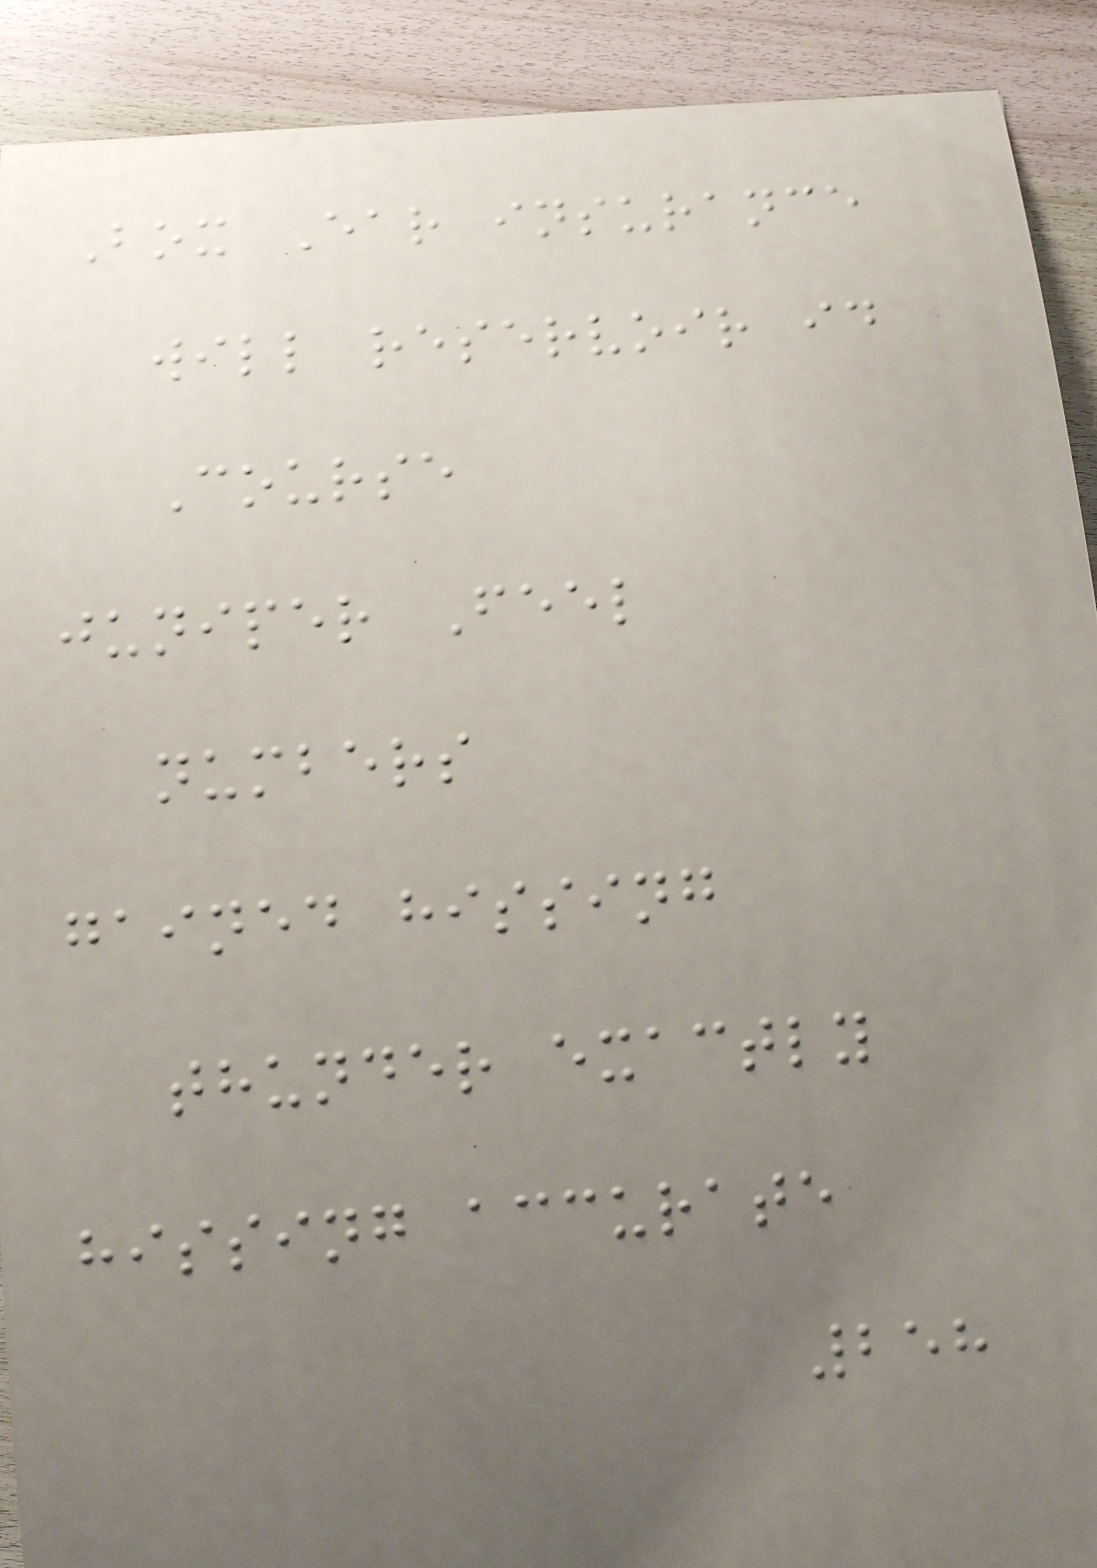Box Ear insurance
will reservoir id
Course
juniper Feel
numbers
gained hissing
thunder exactly
hissing accurate
258
